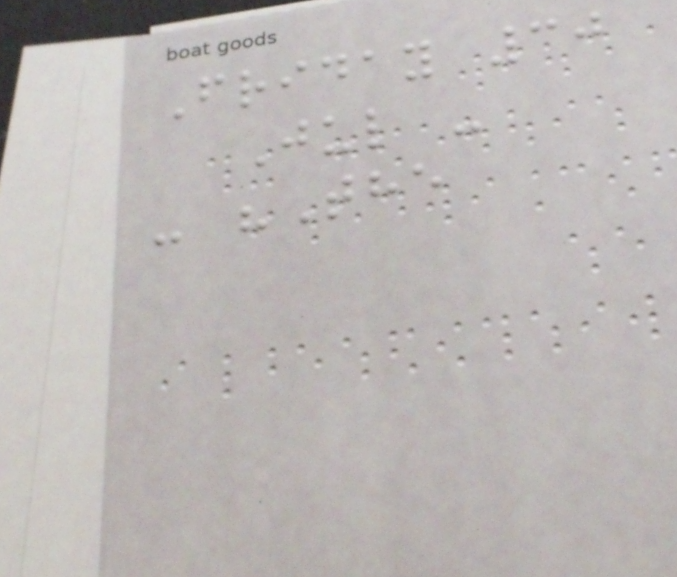Friday 30
Jul -
- "The
